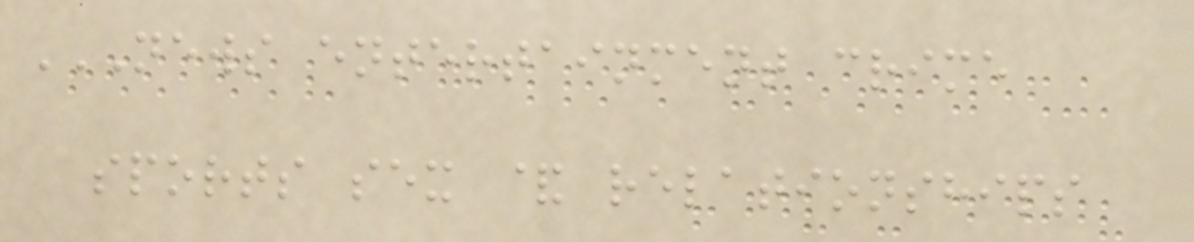NEWS ENTERTAINMENT CRIME
SPORTS SEX & RELATIONSHIPS
